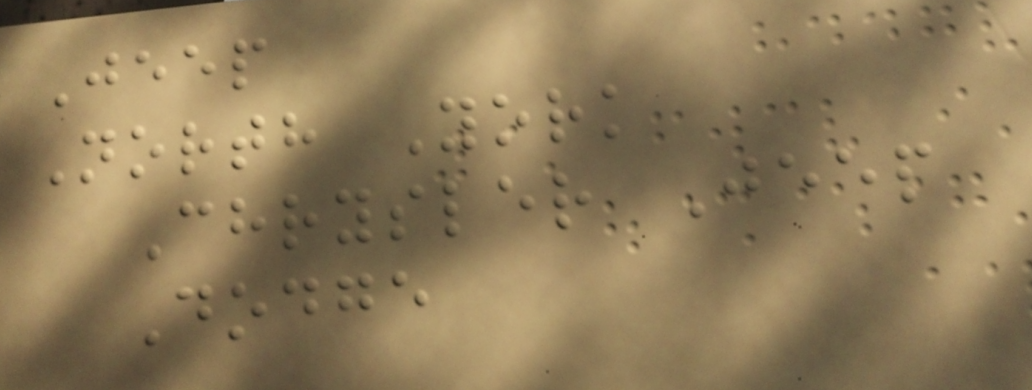Jeep
North York
Chrysler Jeep
Dodge
